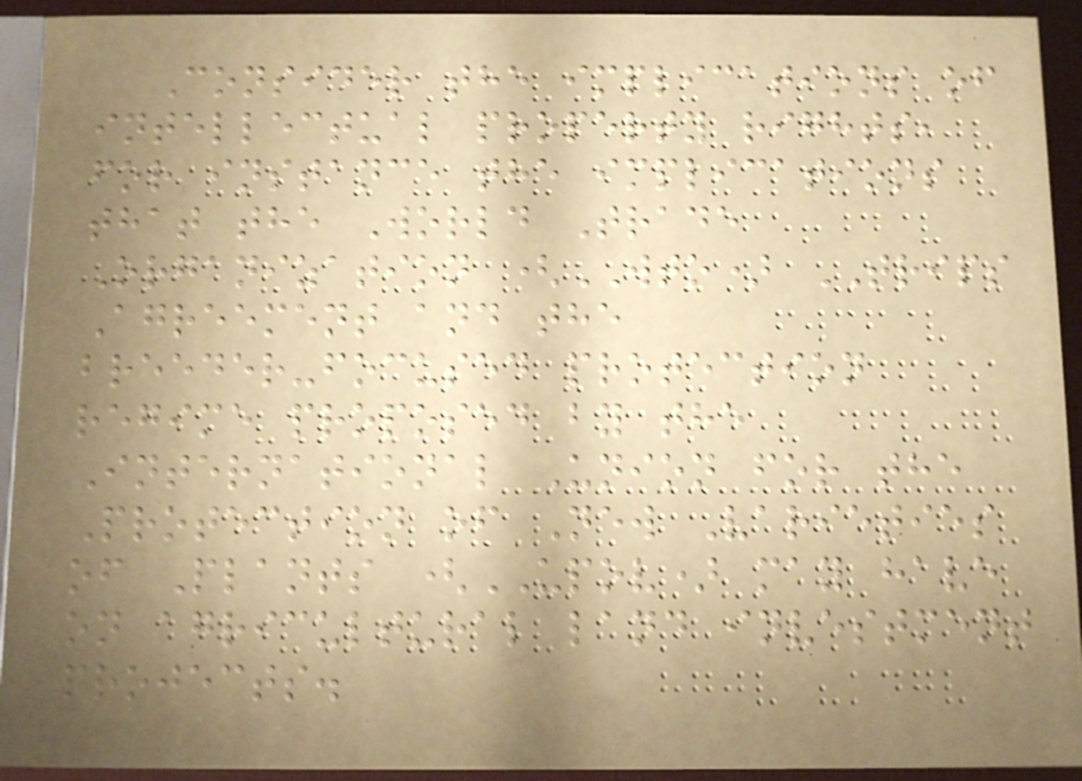Consider the implications of
intellectual property rights,
for instance the implications
that the World Trade
Organization (WTO) TRIPS
Agreement and the
breeder-focused protection
regime proposed by the
International Union for the
Protection of New Varieties
of Plants (UPOV) may have
on agricultural land investment
projects.
